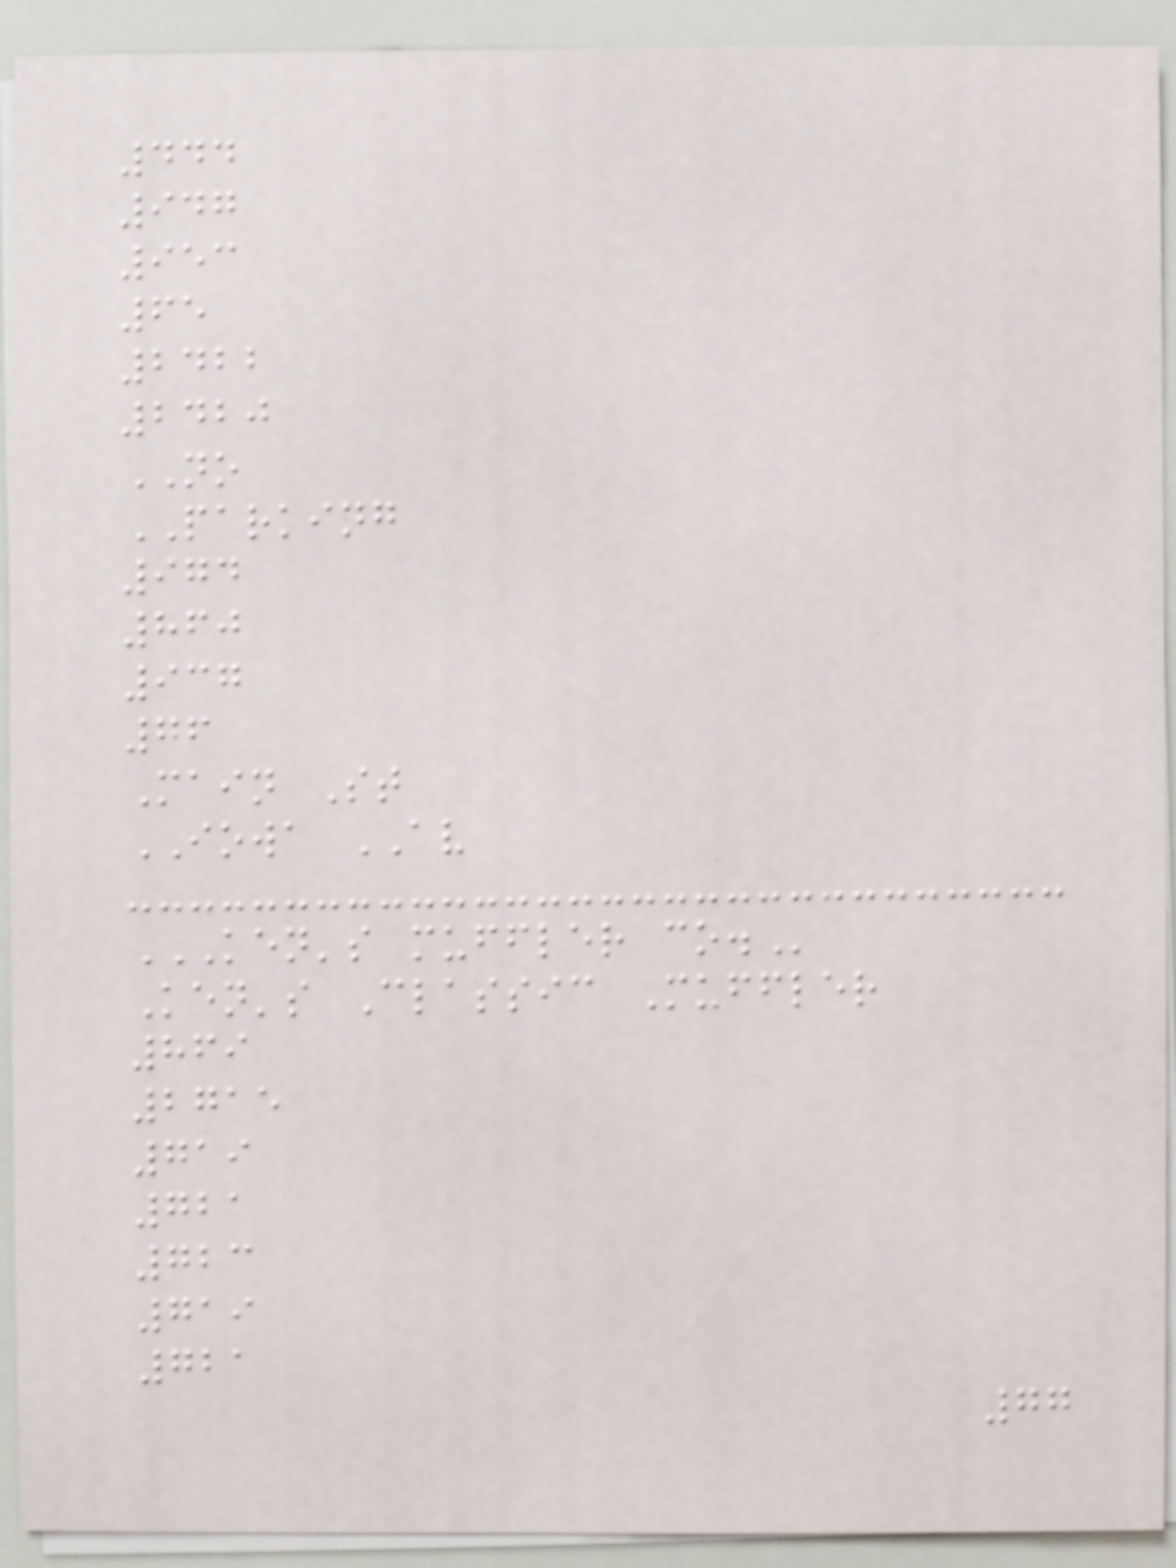444
947
953
65
2422
2420
NO
PARKING
974
860
937
76
Main St
IOWA AV
KEN'S MUFFLER CO.
Ken's Classic Muffler
869
2715
719
721
723
719
721
77
